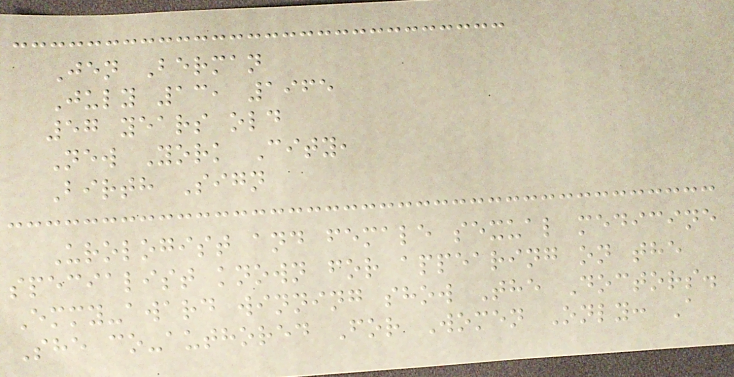Jen Berman
July 13, 1965
57 years old
New York City,
Birth Sign
Urologist and female sexual medicine
specialist known for appearing on the
Emmy-award winning show The Doctors.
She co-authored For Women Only: A
